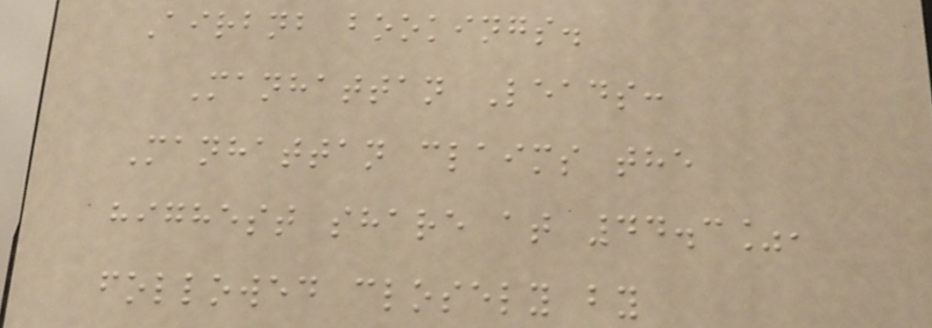Airbnb bookings.
Manhattan Leads:
Manhattan claims the
highest share at 44.3%,
followed closely by
